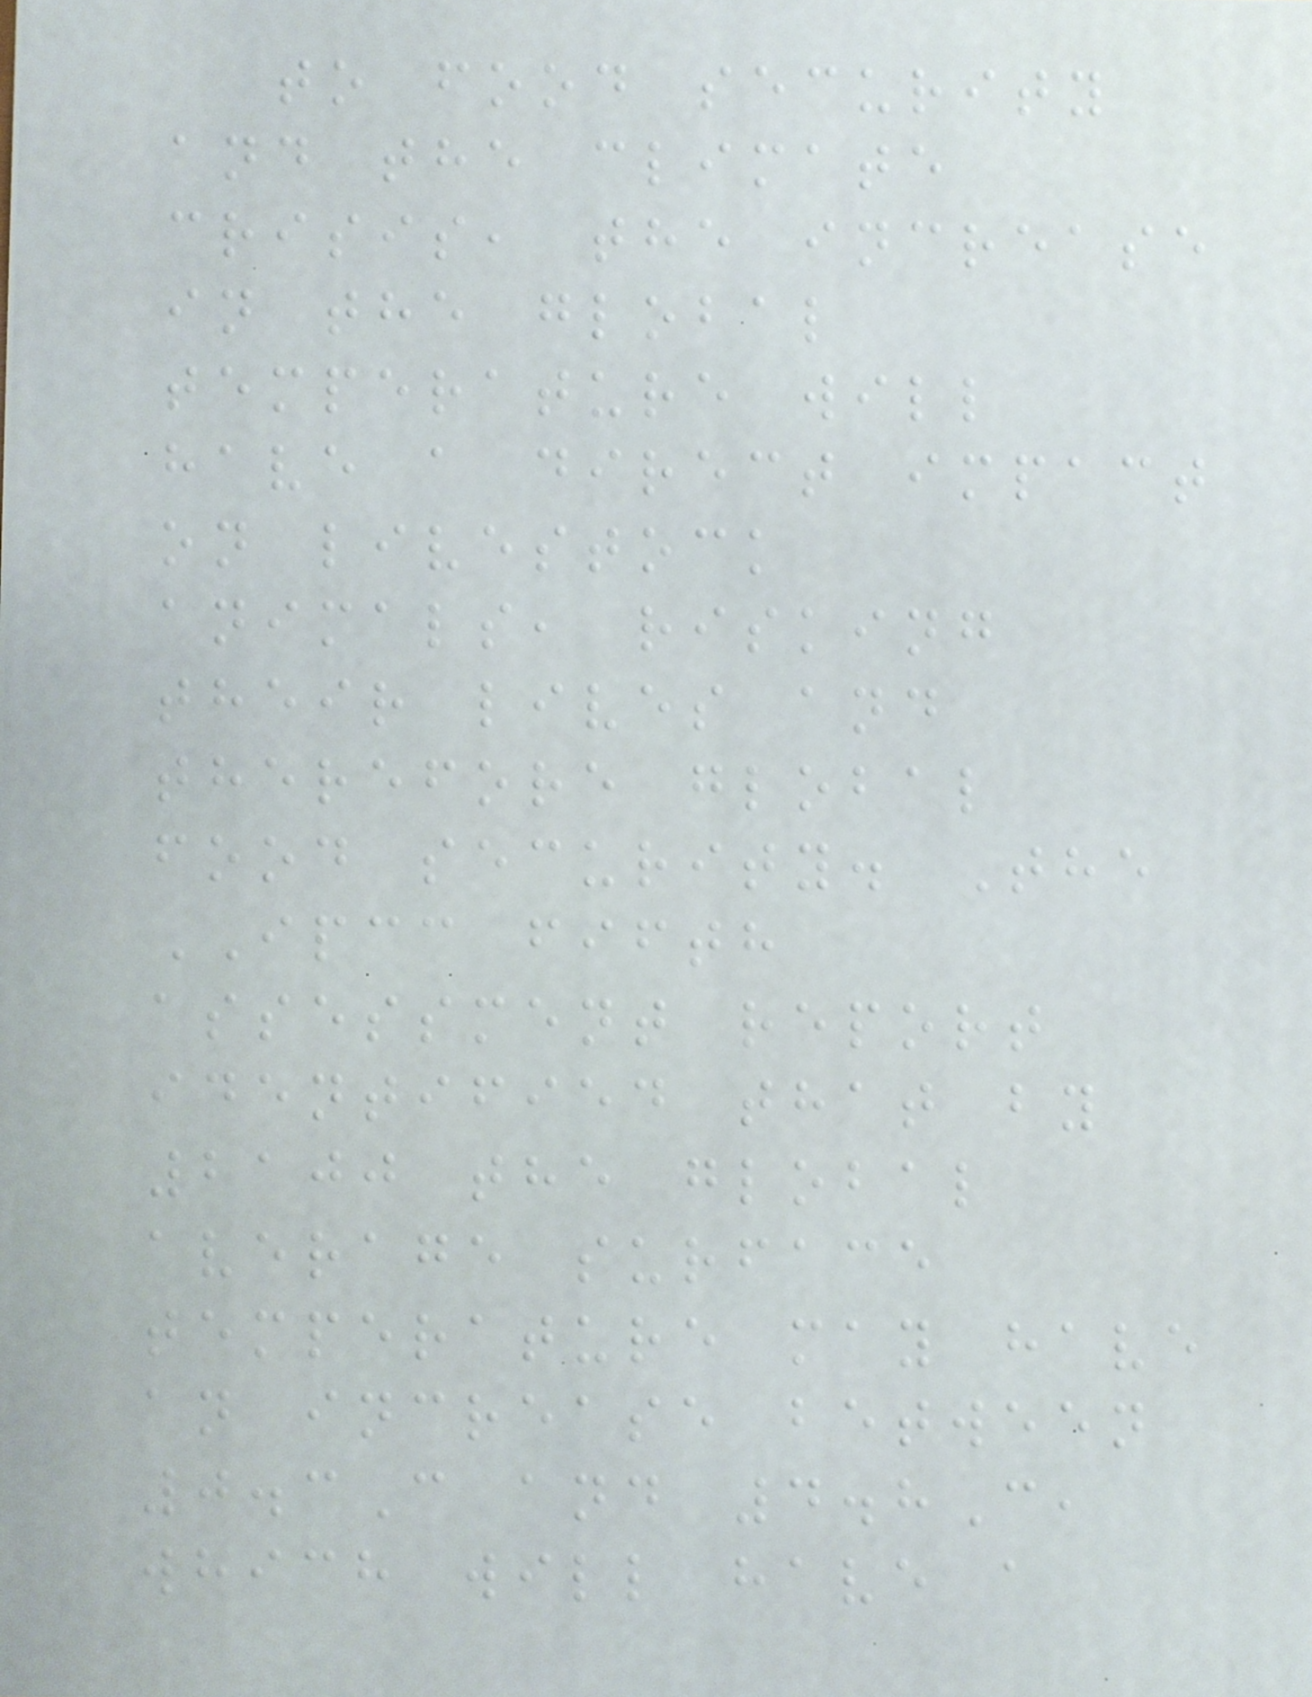to food security
and the climate
crisis, the increase
in the global
temperature will
have a direct impact
on livestock
animals, risking
their lives and
therefore global
food security. The
IPCC fifth
assessment report
identified that by
2100 the global
average surface
temperature may have
an increase between
0.3C and 4.8C,
which will have a
